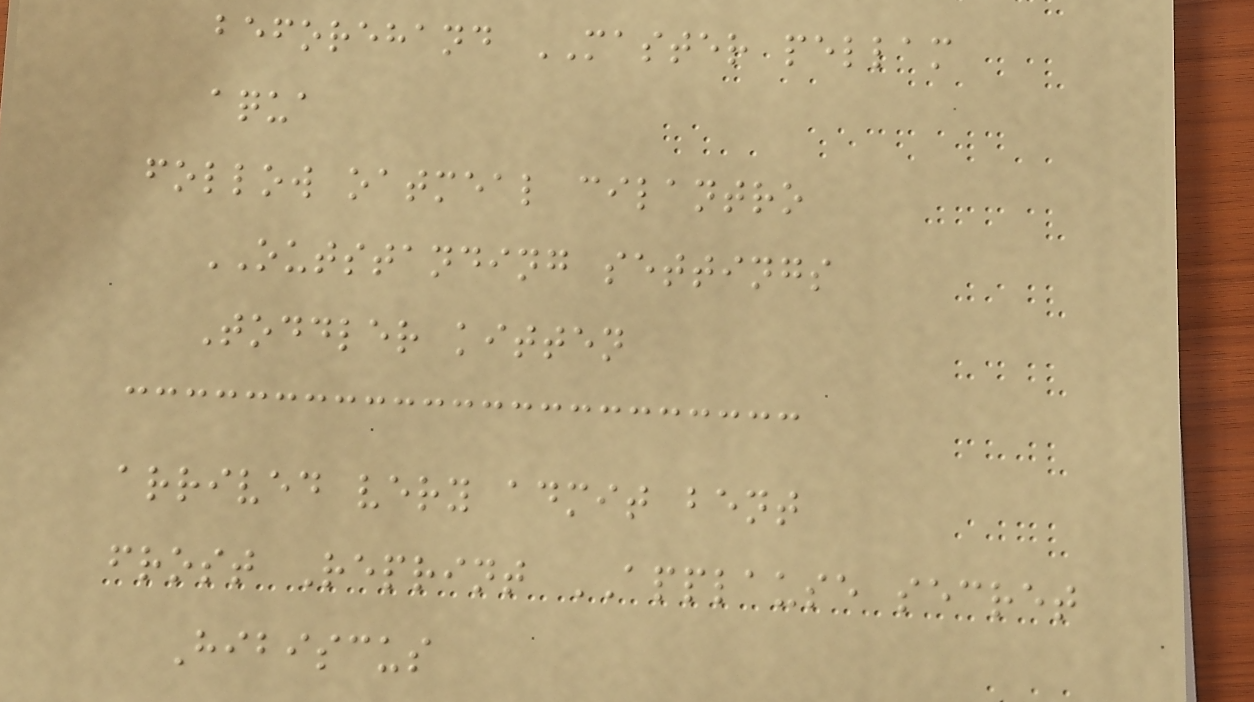beforehand MASTER pellam
aqua
follow oatmeal cilantro
OUTSTANDING settings
Toddler kitten
arrived very admit bent
frost Reprint APPLAUSE secret
Hibiscus
